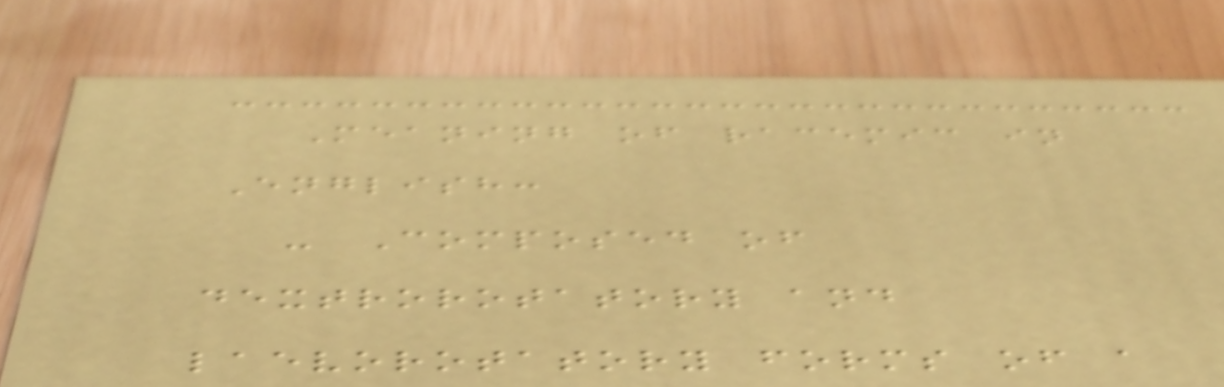Meaning of racemic in
English:
- Composed of
dextrorotatory and
laevorotatory forms of a
